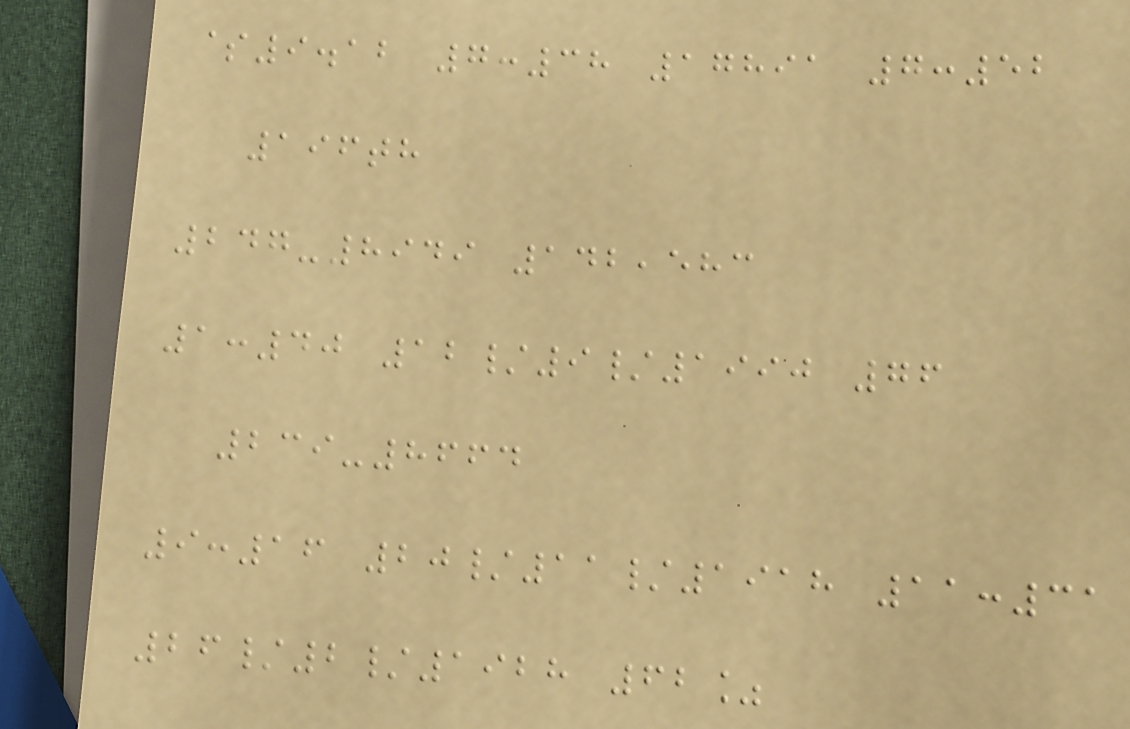$9.12 7:38 17891 7:52
196th
247-8949 142,583
1:40 12/9/1990 76
239-8664
9:16 20/11/1918 11:31
26/2/1928 62%
